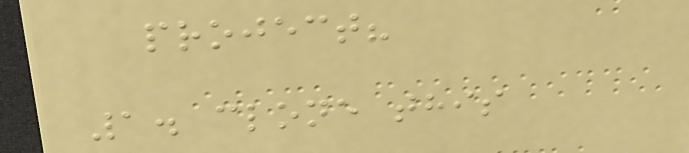project?
1. clone this
